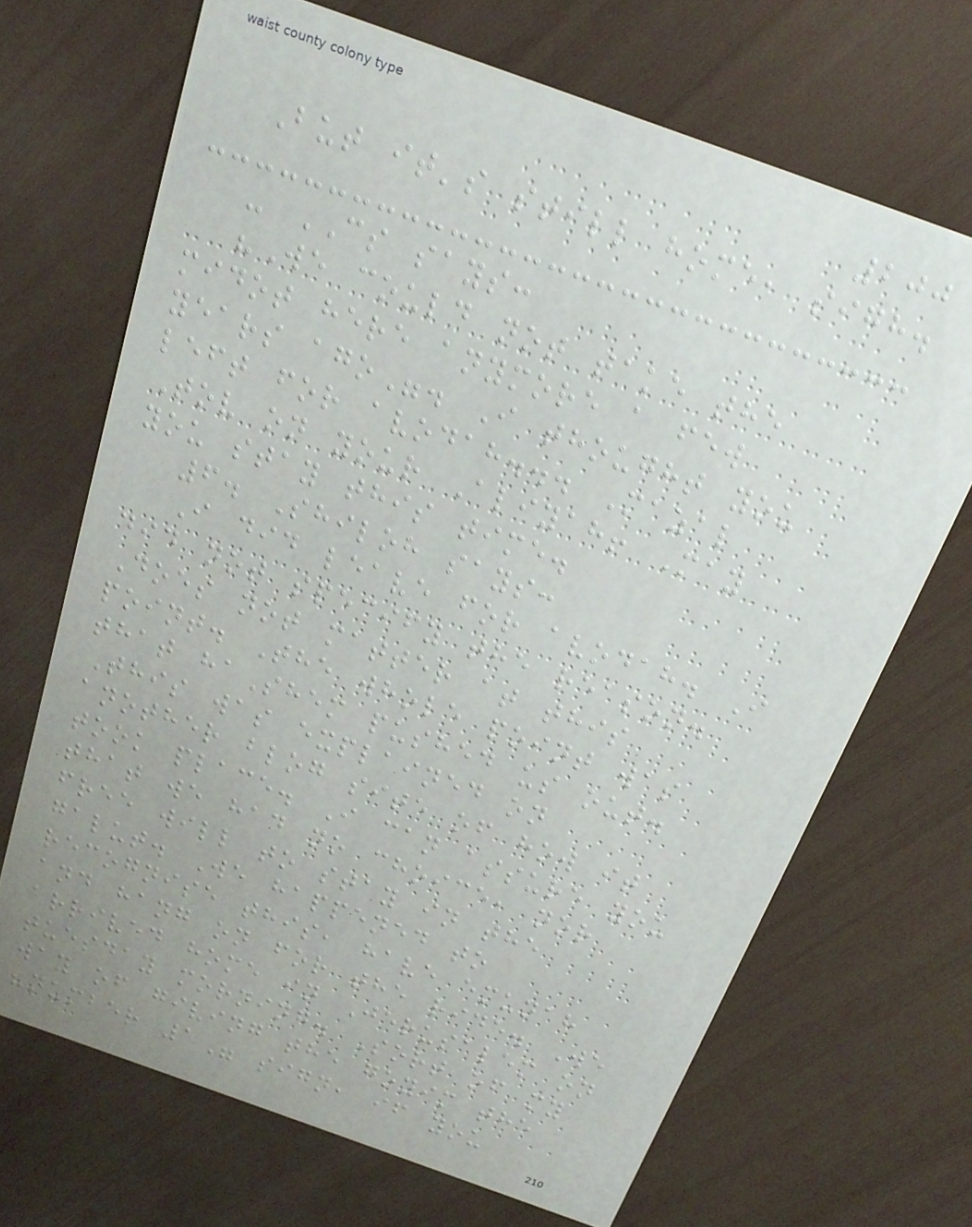200
But it's still home, sigh.
- CS says:
"We could not take the
midot here anymore a few
years ago". I thought you
left for avodah... Mazal
Tov on your Aliyah! May
you stay this time.
6. Shiloh says:
I did leave for avodah. I
did not specify the reason.
Does not matter at this
point. The whole point was
that haShem pushed us out.
This was explained on
another blog site of how it
took place. I can assure you
that we had no choice, nor
free will to stay in the
galut. We happened to
recognise this, have emunah
and hang on for the ride. We
arrived home in Jerusalem on
tuesday morning. Sort of my
way of giving the goyim the
"number 1" sign, if you
